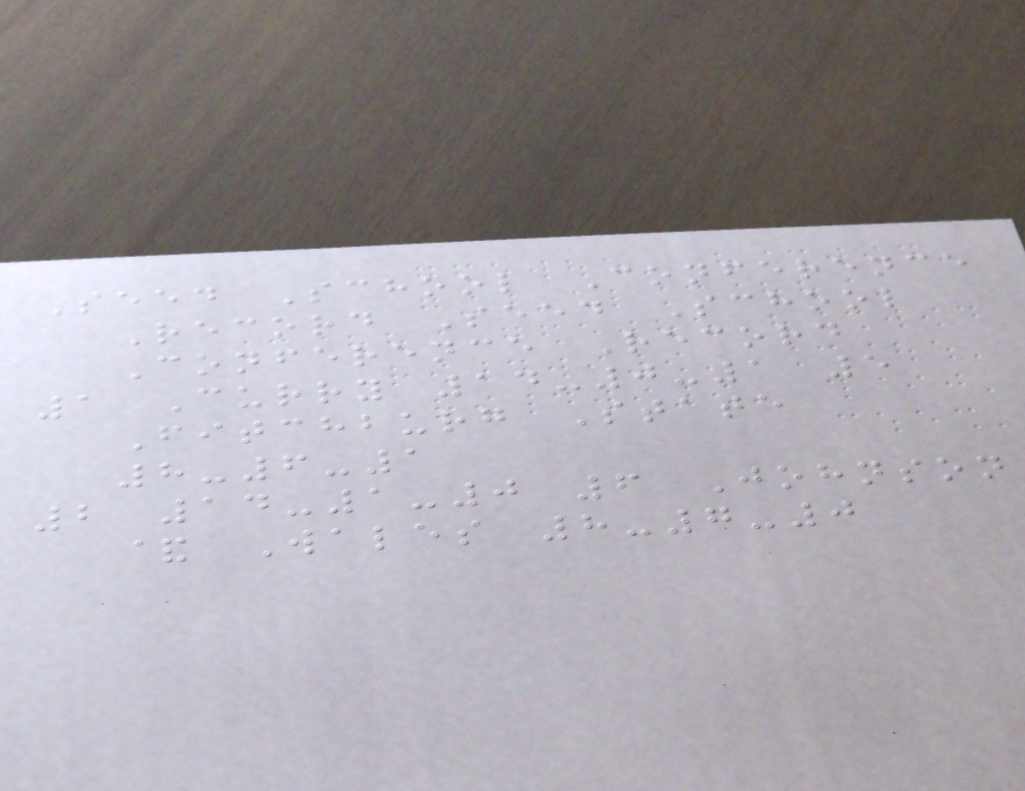Seed School Conference
Record Seed School
Conference Record
1 Curry 14-0-1 5
Fitchburg State
8-6-1
2 14-1-0 6 Johnson
& Wales 8-7-0
